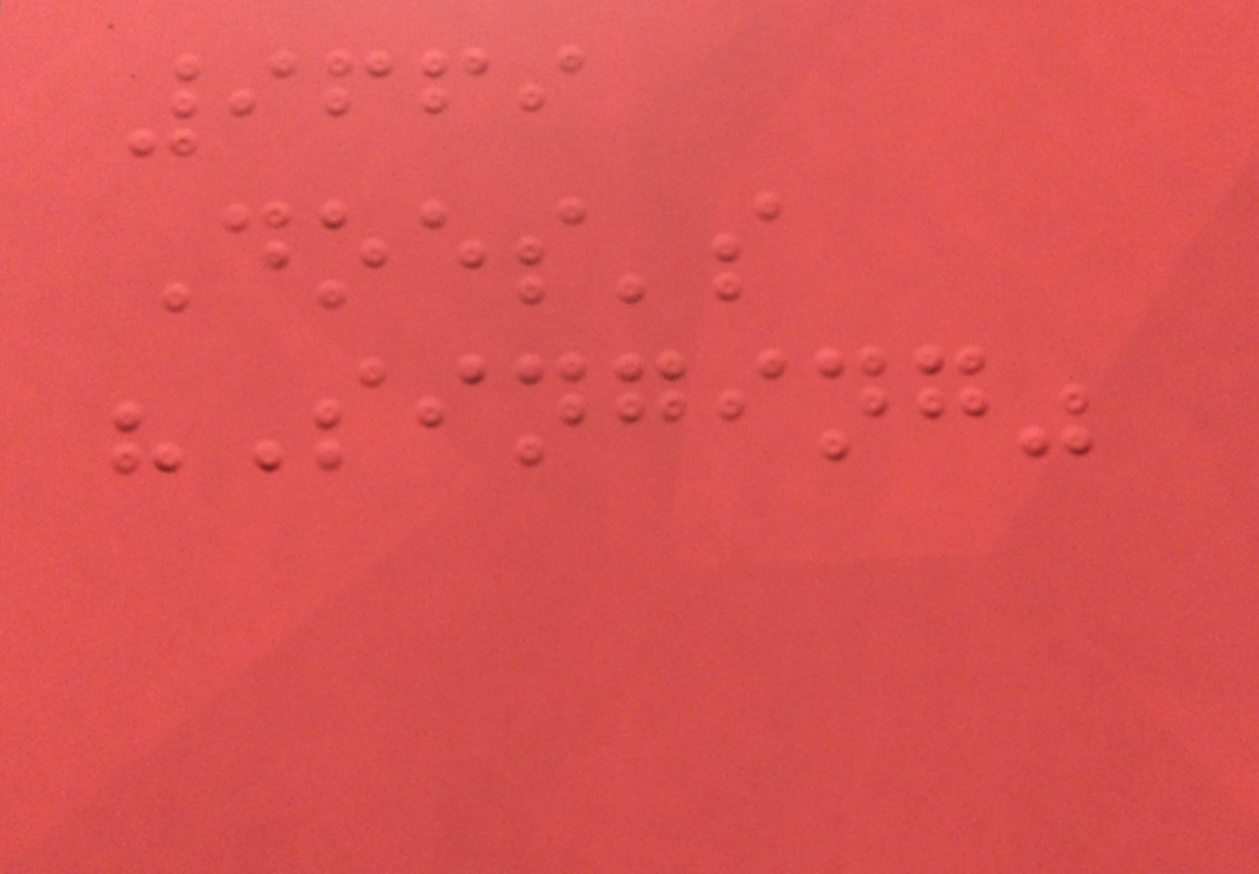9669
Does's
"Singing"
